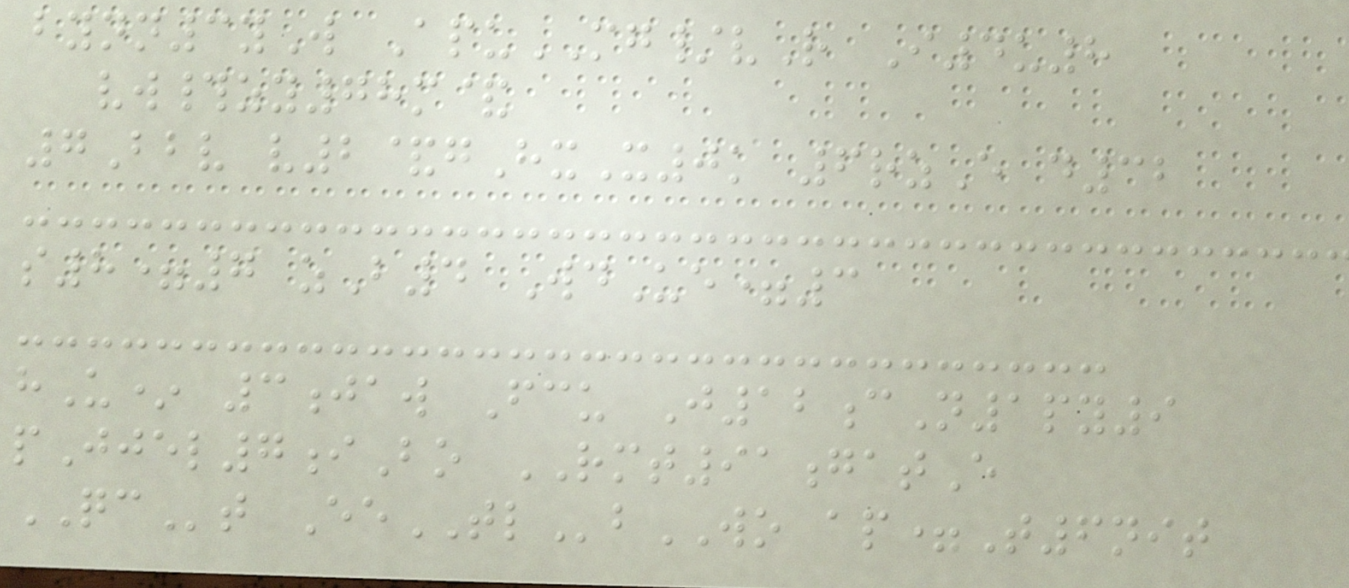bynn3yW ApuMG/vR I4u8
vw#zy78m&
7Bbv v2&gHxX0k 6rzE d32
s8=7 zB4 WdUe=3
hU* 3jaw Fcu J12cN1py9
pJjel7iBo RMT91gatE
QCt EeTLbWO ap=T6nit
